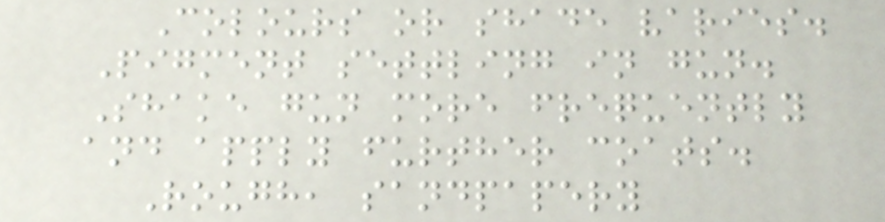Colours or shade varies.
Pigment settling in gun.
Shake gun more frequently
and apply further coats.
Rough, sandpapery
